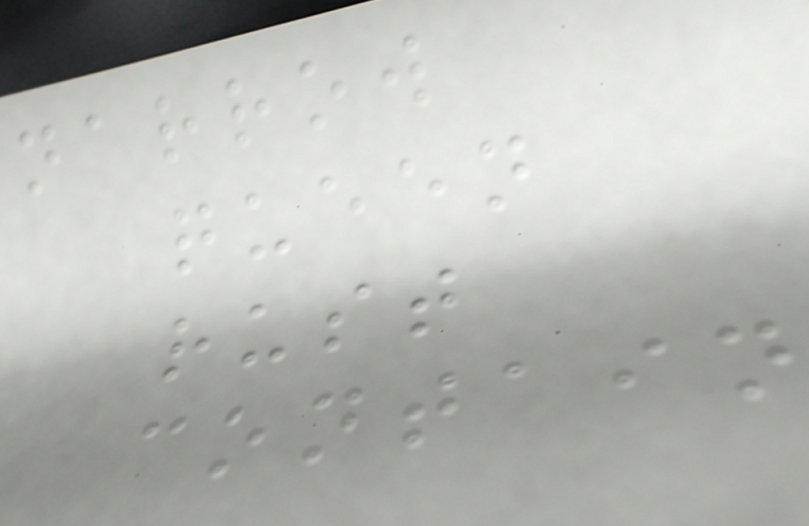narrow
queen
rust
contain
